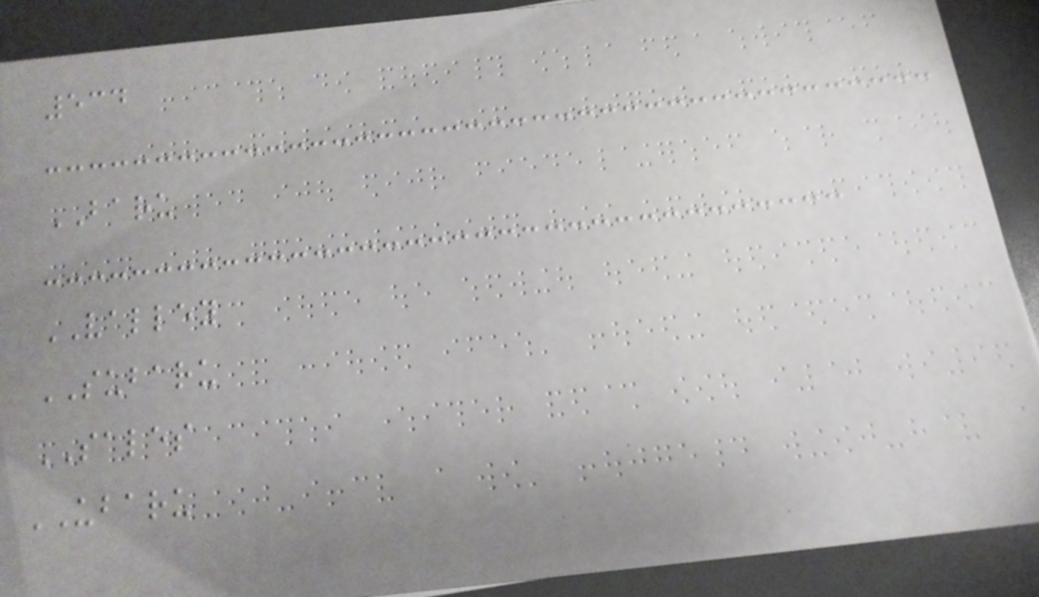534
BARU
VALLEY
SUBARU
SALES
UBARU
